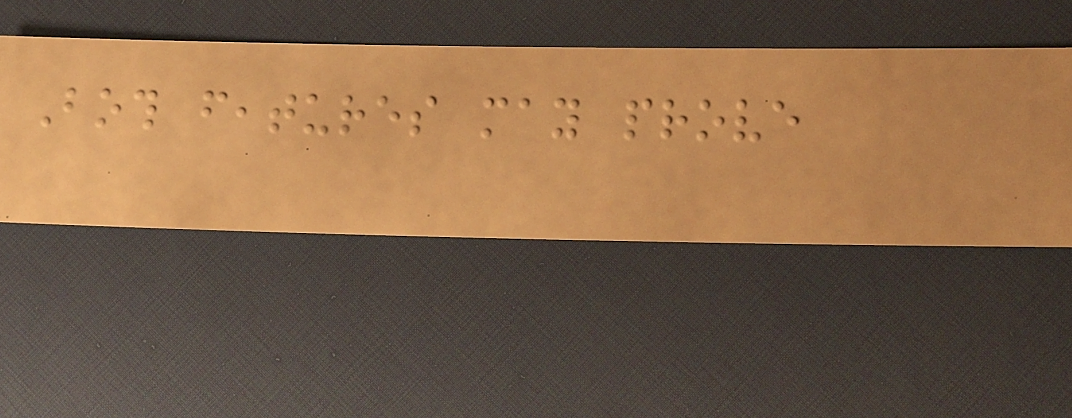Both features may prove
